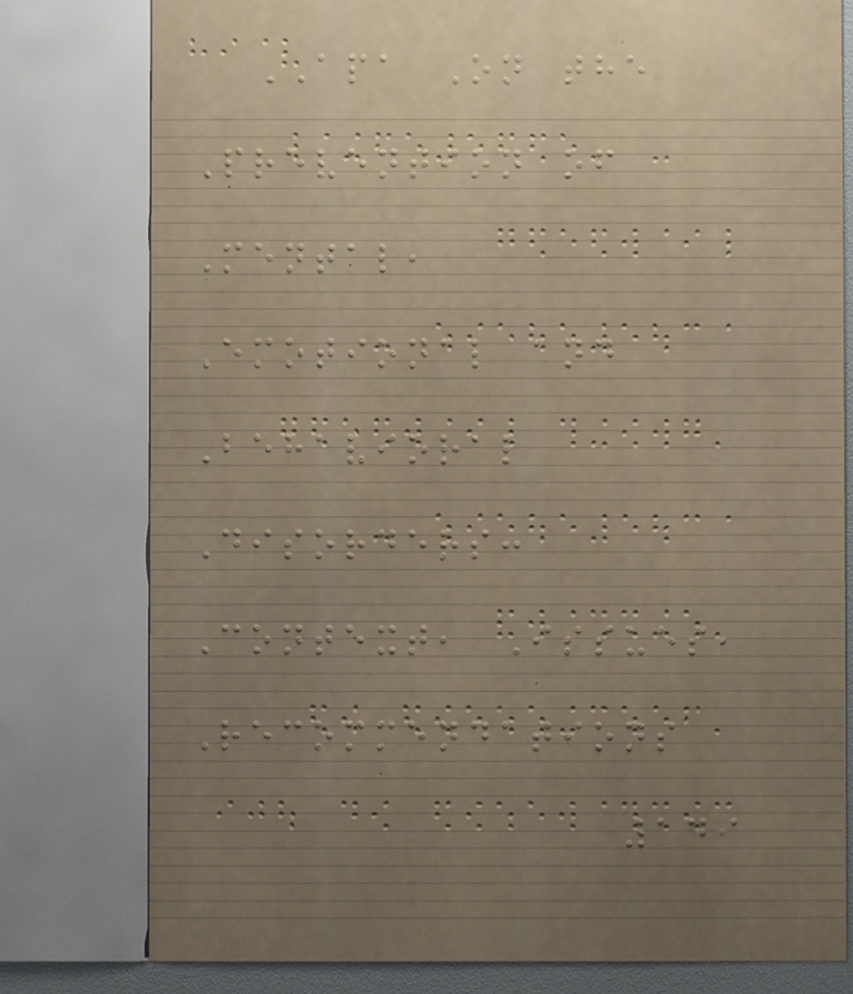APA On the
Prevention of
Mental,
Emotional and
Behavioral
Disorders:
Context, Issues,
Recommendations
149
